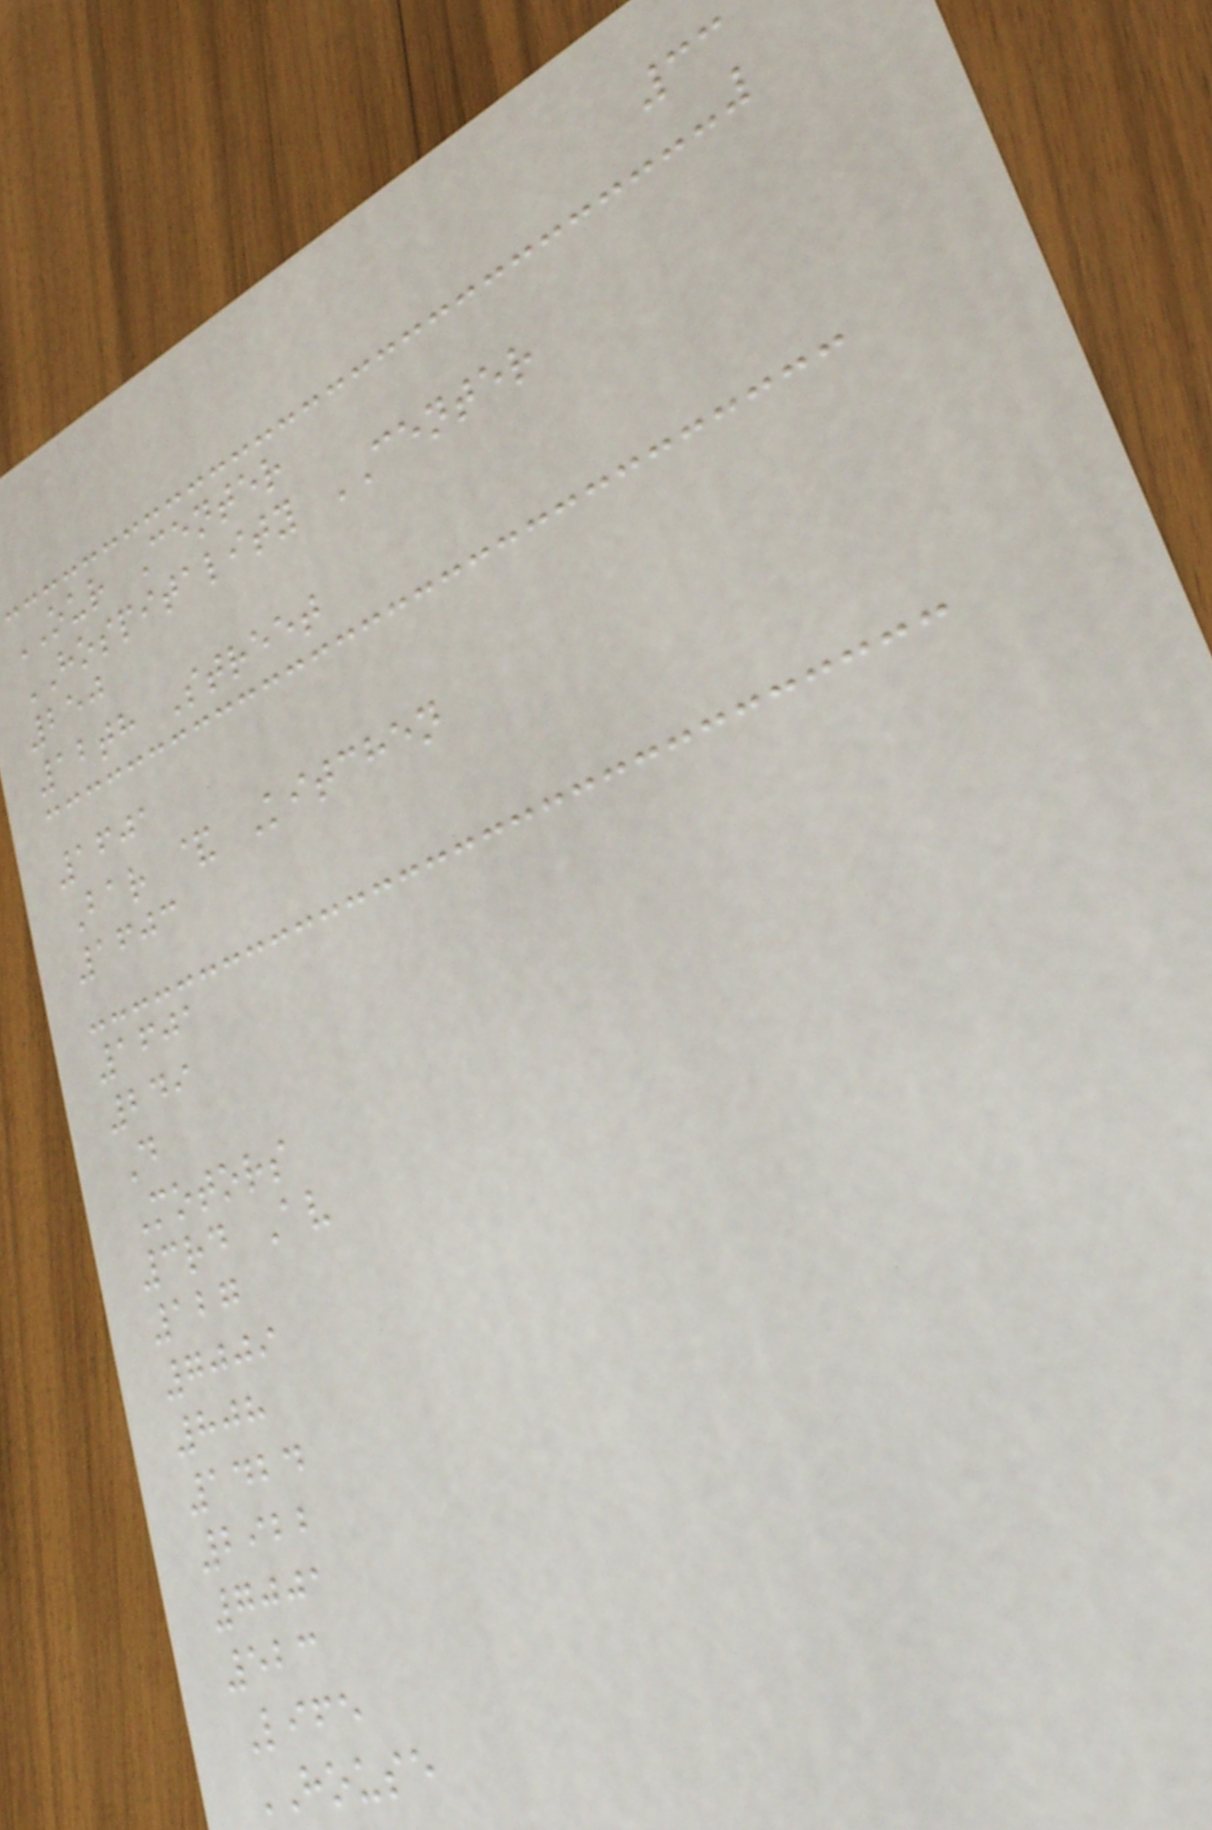33
OUR Center
HOSPITALITY CENTER
250
12th Street
1601
Bar & Kitchen
1603
1601
249
D
Motors
3rd Av
127
7009
808
1424
2922
7001
523
Life
HOUSE
